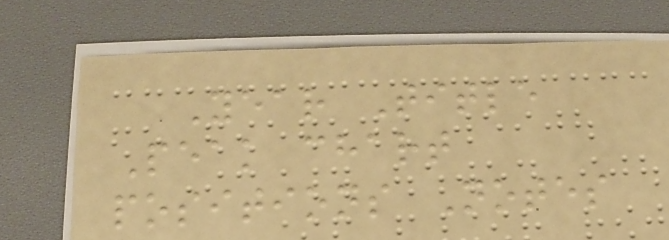Year Title
Peak chart
positions Notes
